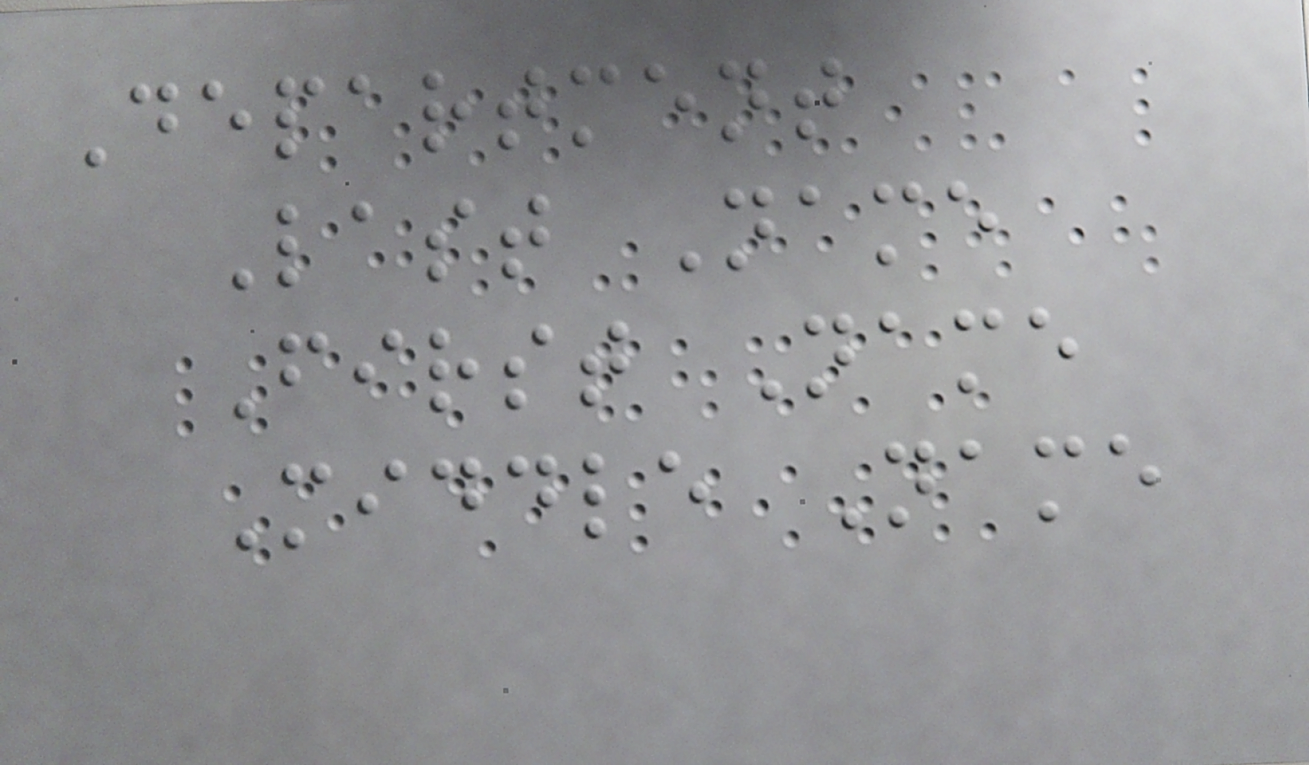Department
Last Name
First Name
Middle Name
